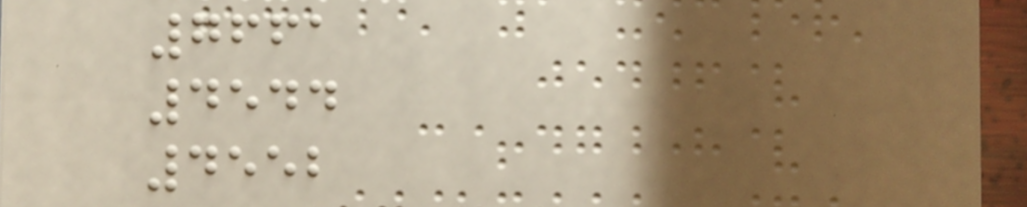7661
4544
4552
